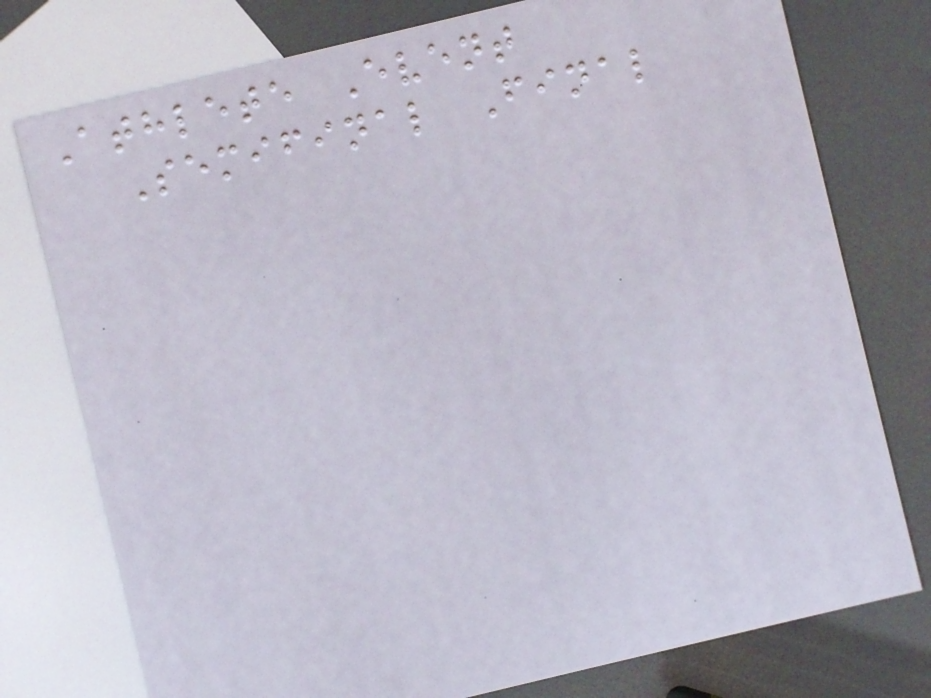Athlete Event
Semifinal Final
